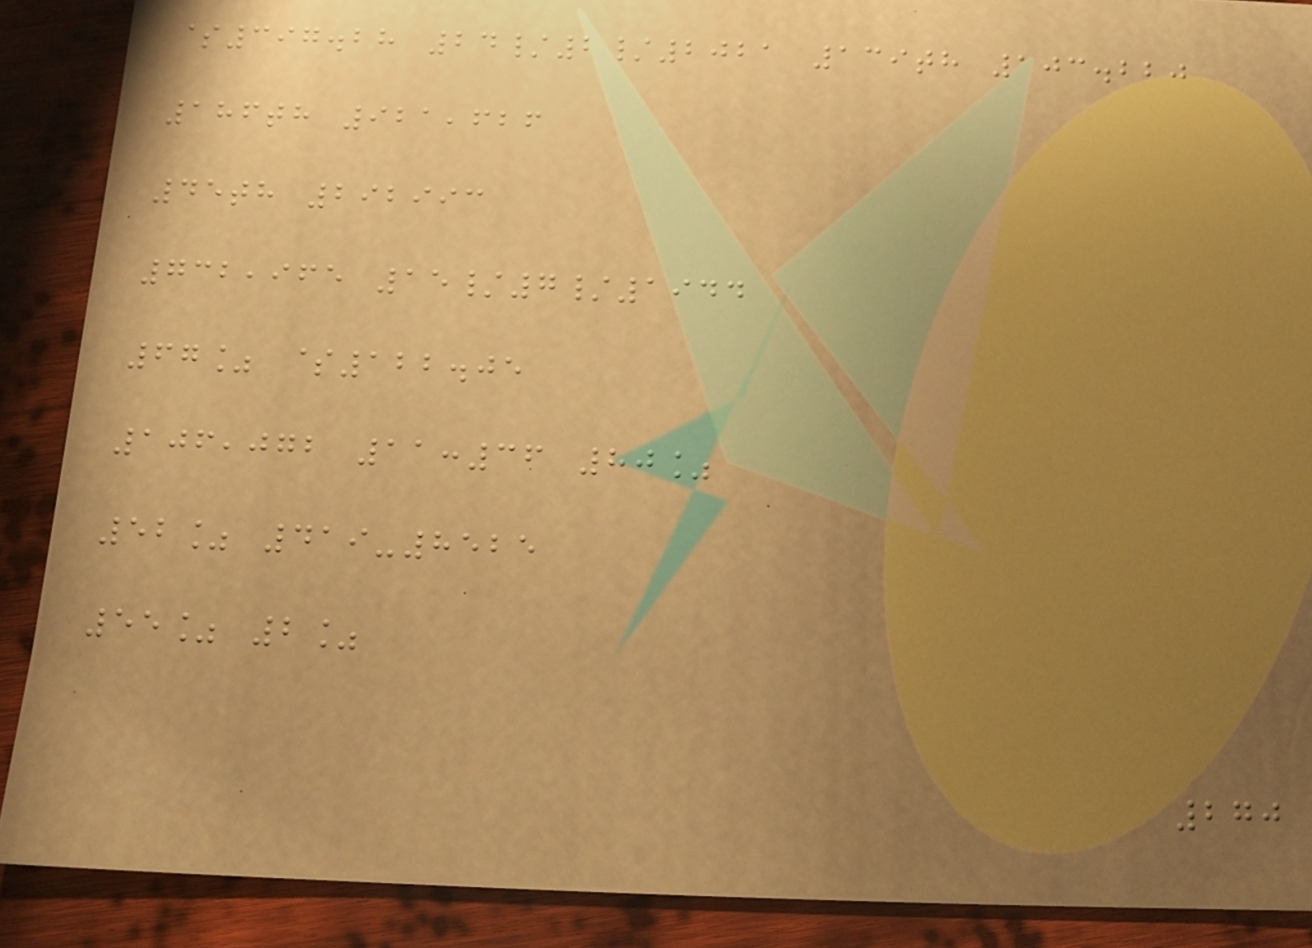$397.28 24/2/2021 139th 103.220
186th 921,626
45th 292993
732,965 15/7/1944
67% $122.05
106,072 11:36 80%
52% 419-8525
55% 2%
270
